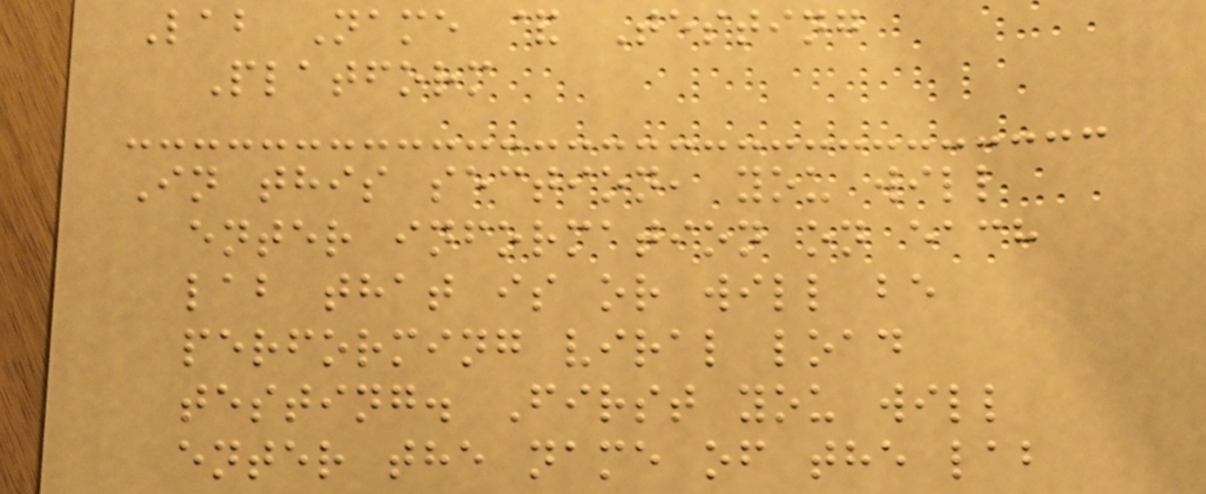Lab Name & Testing
Platform
In this section, you will
enter information on each
lab that is or will be
performing viral load
testing. First you will
enter the name of the lab
